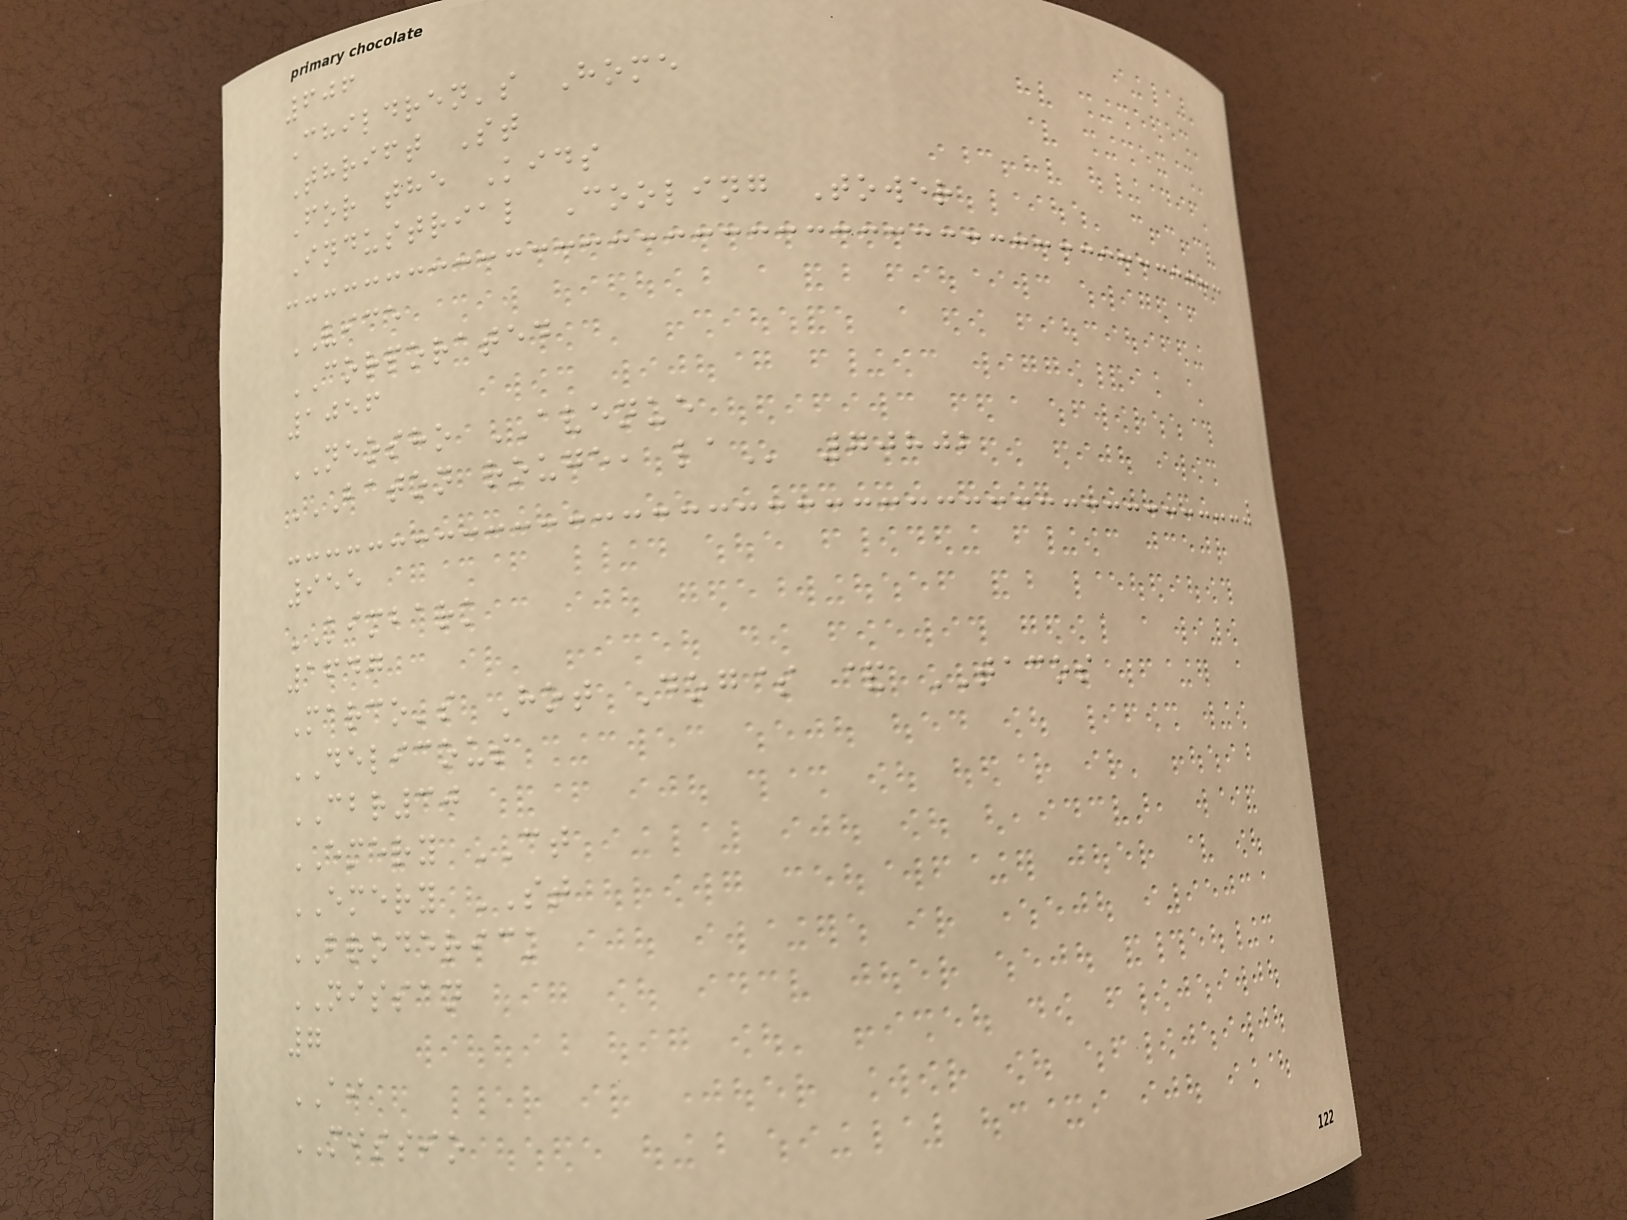606
Children's Home
Thrift St
For the Kids
Industrial Cooling Tower
VICE
CORPORATED
1056
NEOSHO AVENUE
BATON ROUGE, LA 70802
955
KIMBARK
1647
Marco's Hot Dog$ & TACOS
DELICOUS
CBR30
EMERY CT
EMERY ST
BRODERICK
NISSAN
7
AI
MISSIO
